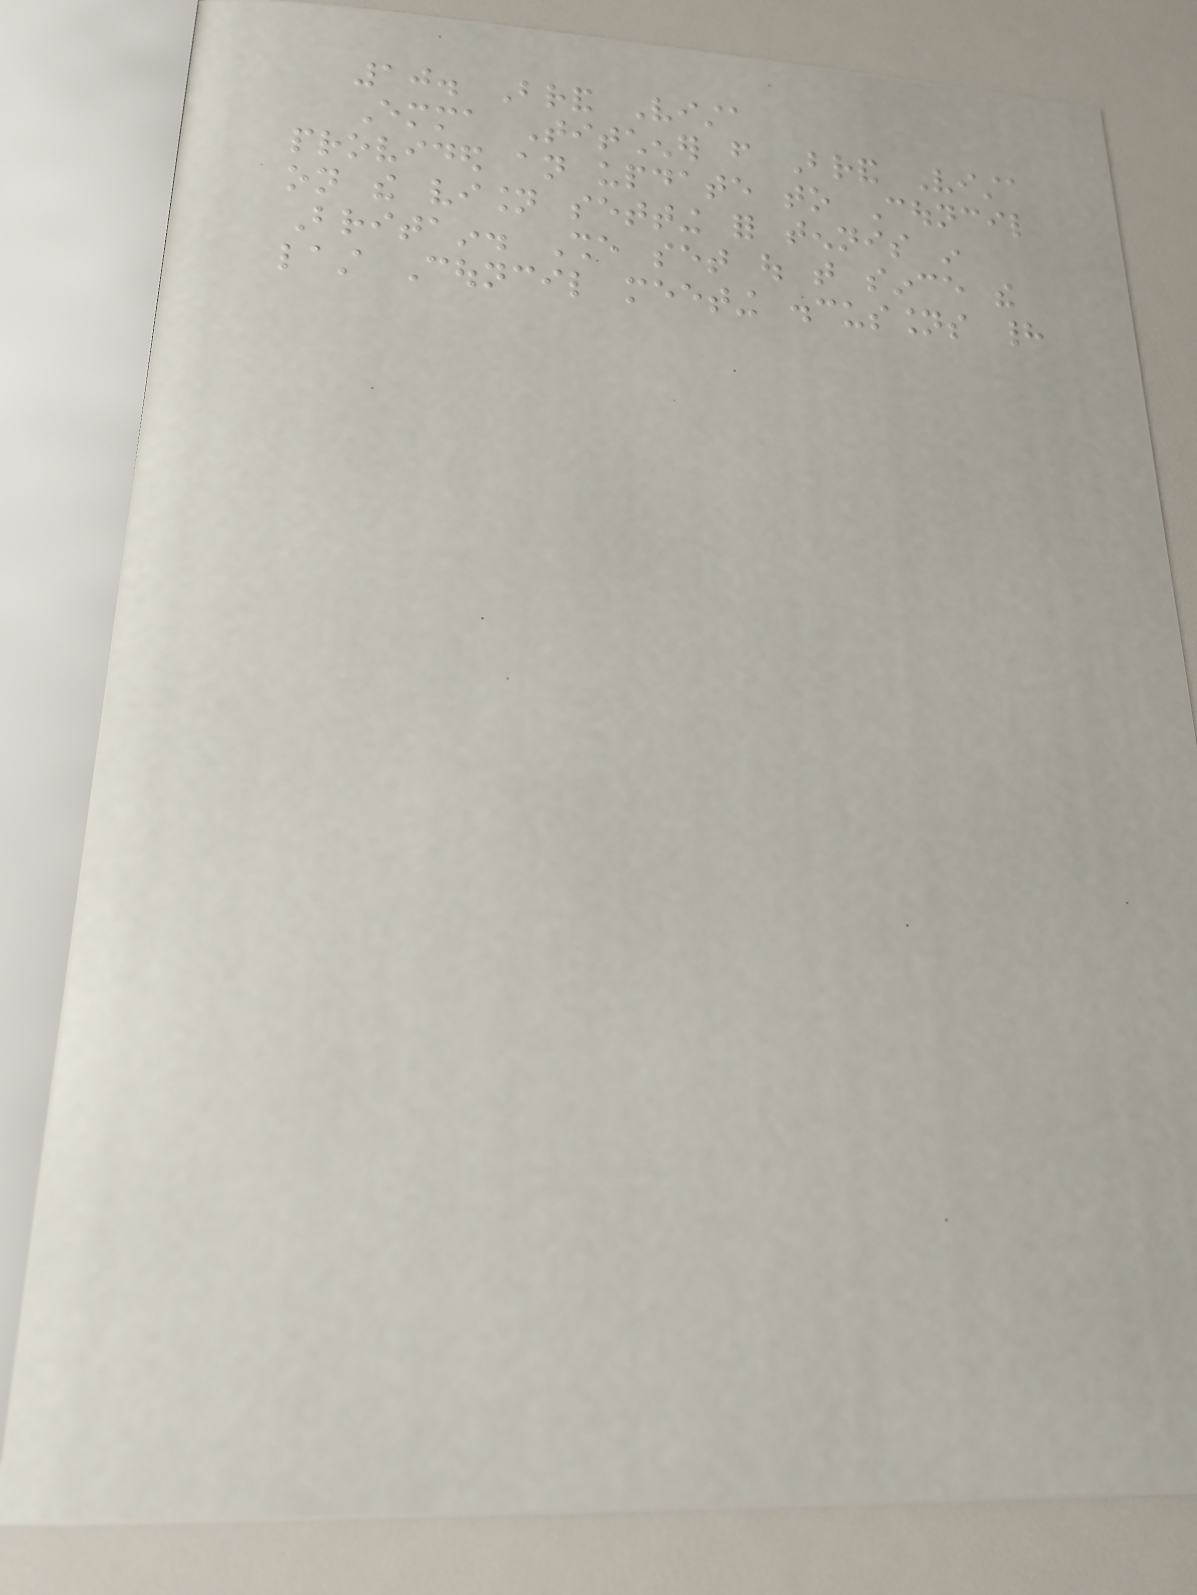10. Brand Vista
Emma Titchener from Brand Vista
provided an update to Council
on the vision setting for tennis in
Britain. She set out that since the
last Council meeting discussions had
